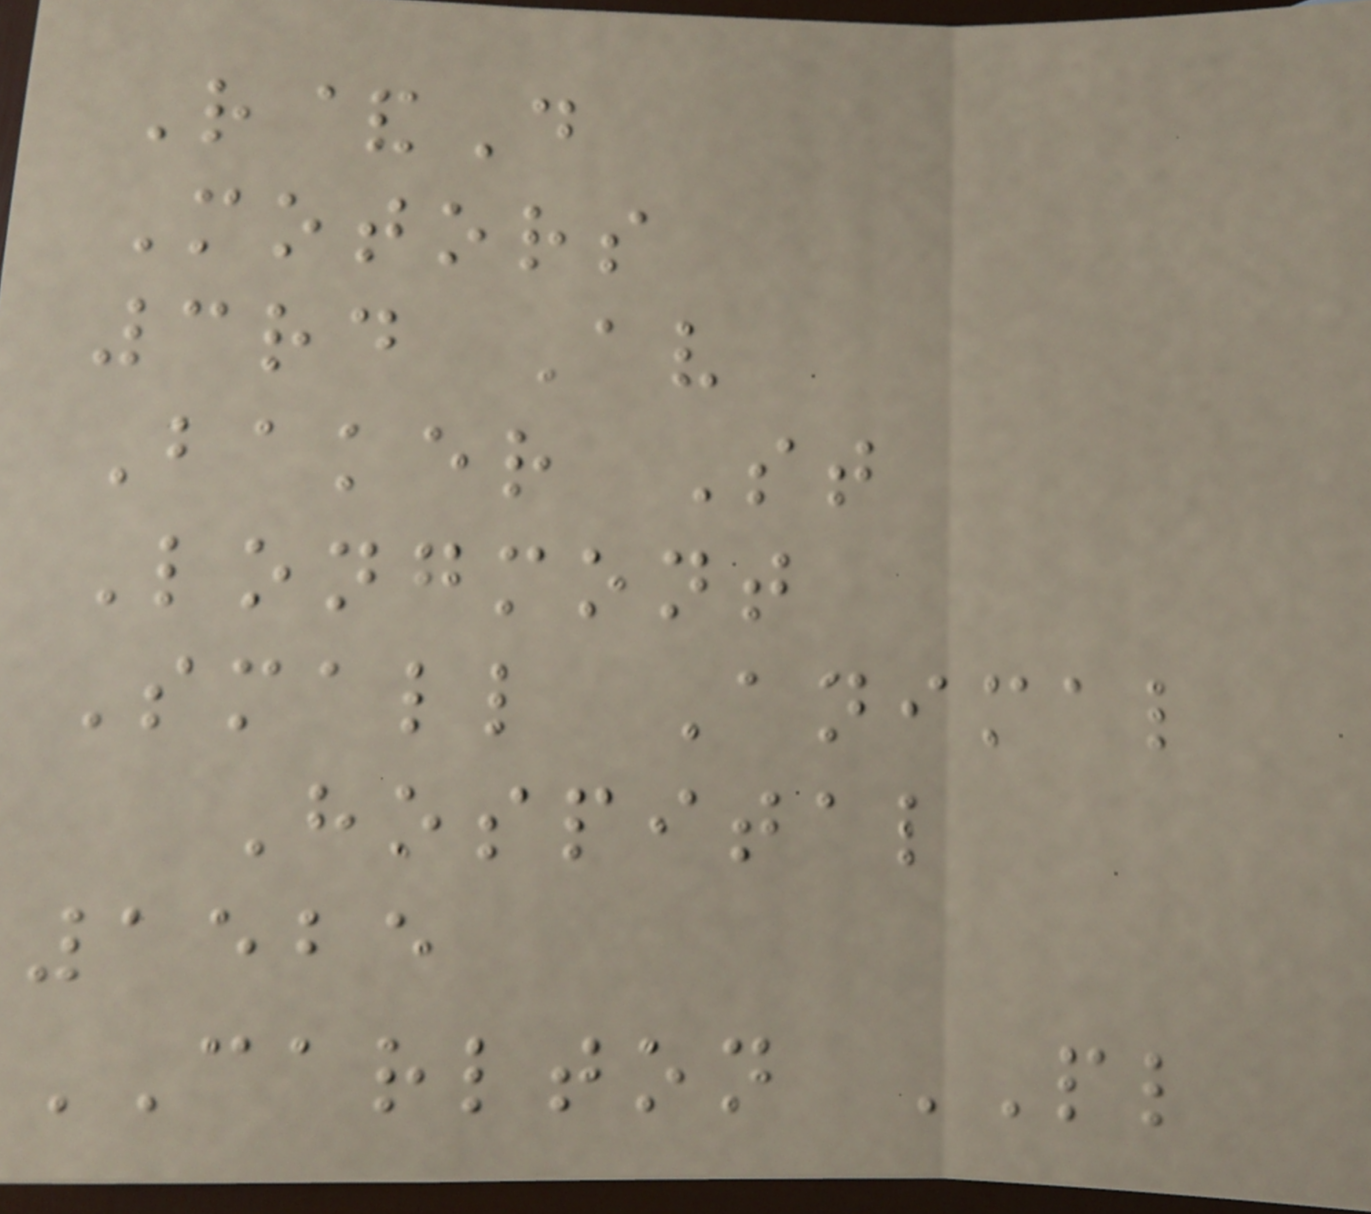R&D
Motors
3rd Av
Baker St
Longmont
Small Animal
Hospital
1525
CARLTON PL
